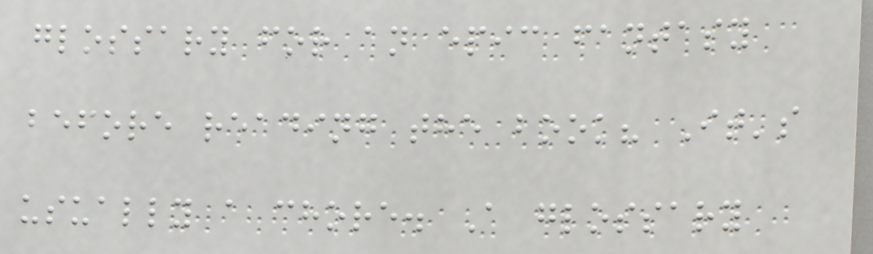glossary for an epic fantasy
before reading the book? It's
usually a chore. A glossary
